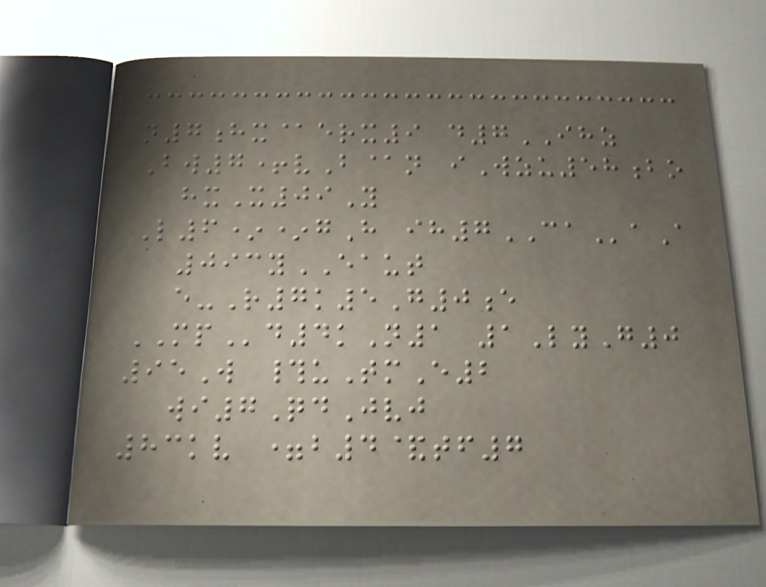n7hx@erx9 d7IHZ
Bw7+vB@n iWzu58bo
hxX09Y
L6**gH ih7CAaA
093yEAUT
e-R7k5G0e
MPd4kN1 1LyG0
95W #uTmE2
wi7QdJvj
83kv =b4&tf7
